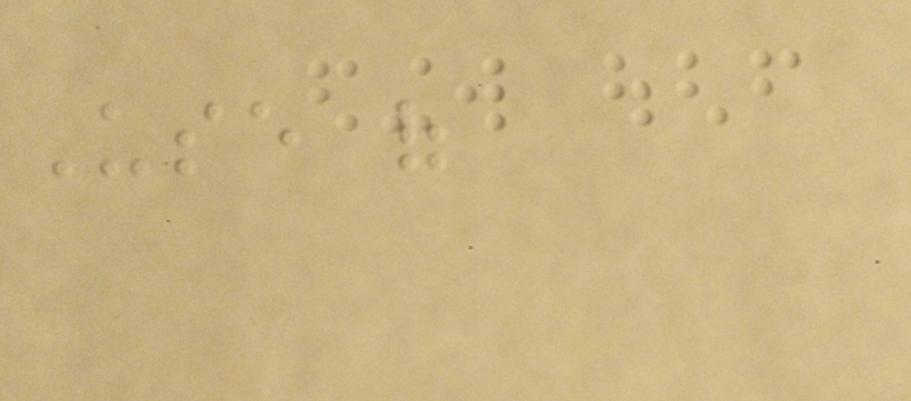Use of
